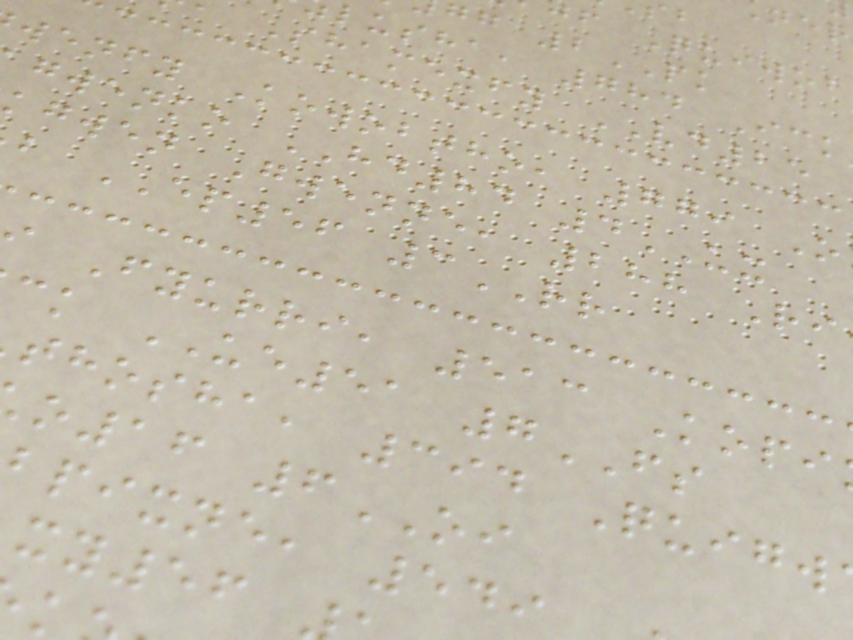gg 2PK
lusha, 784 Ick
Shamexfy VD25
wenfy Kowobtho, 779 O
gwenko HD84 4UX
kgwen Gwenne, 288 Ri
b EP56 3RR
Fyurri, 513 Kopi
ck UE51 7FS
thosha, 394 Quigw
o16 6OI
bpixne, 549
